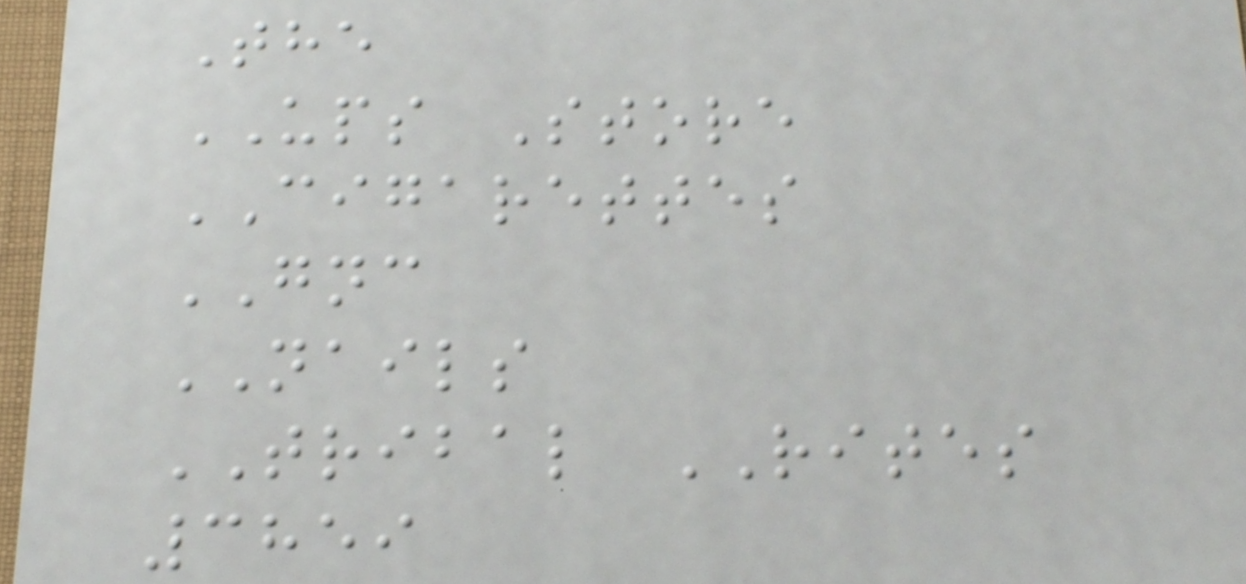The
UPS Store
CIGARETTES
GNC
NAILS
TRIBAL RITES
3859
